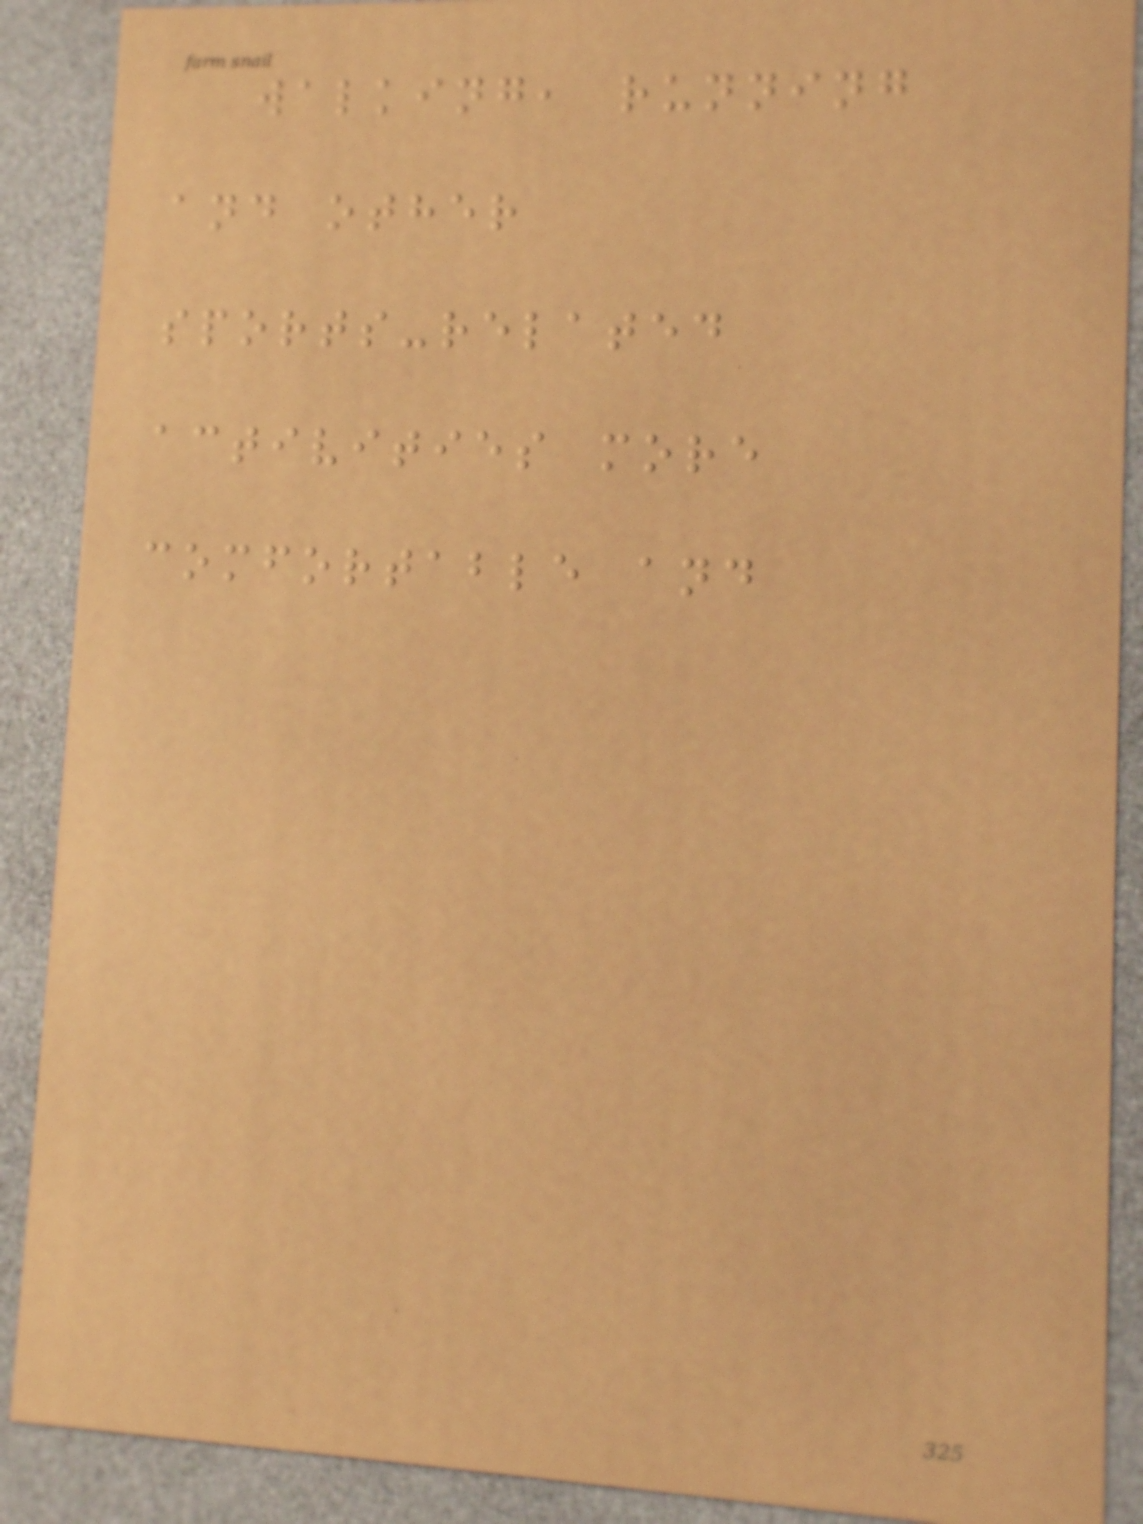walking, running
and other
sports-related
activities more
comfortable and
